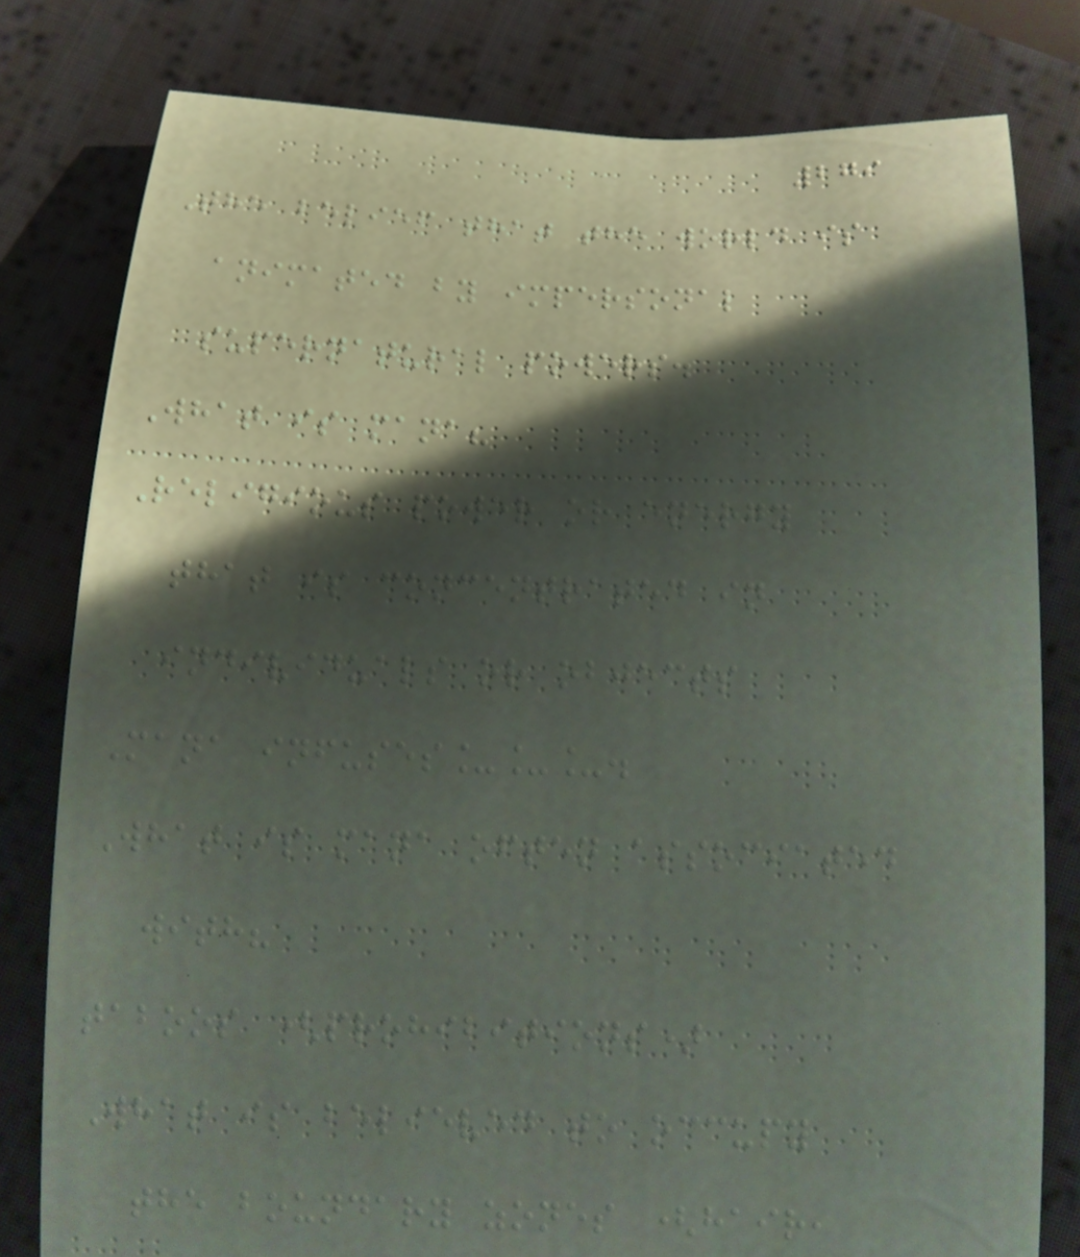279
The belief that the world is
animated by impersonal
supernatural powers.
What is mana?
Religious power or energy
that is concentrated in
individuals or objects
Mana infuses___.
What is mana often associated
with?
taboos (prohibitions)
What is believed to occupy
the boundary zones (hair,
